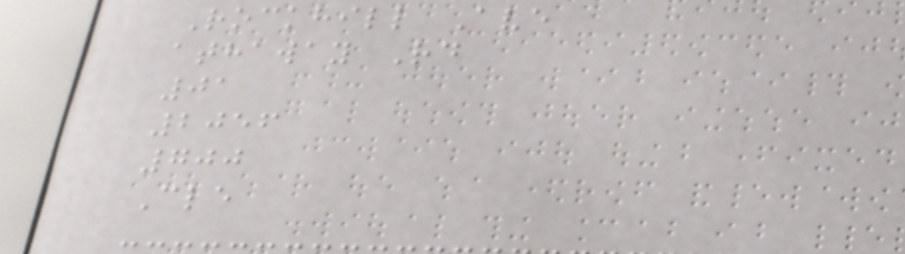Rockhill Ave
athaway Rd
01
2056
700
Cle
